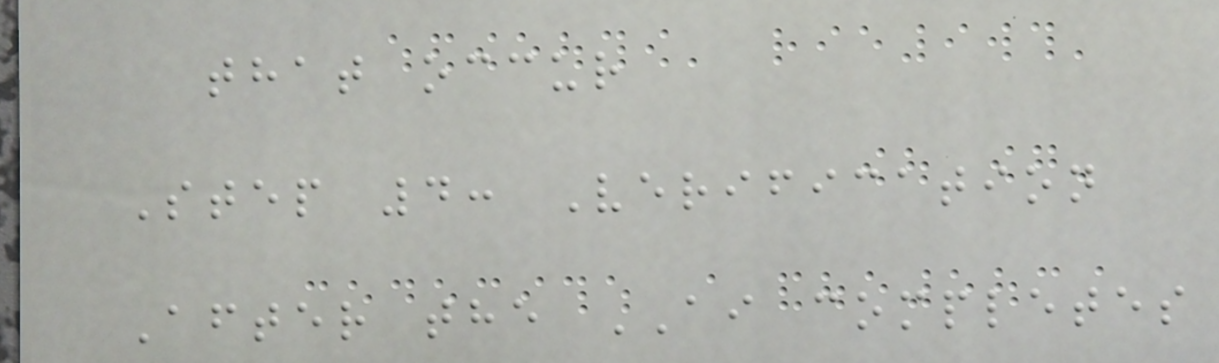that occur
Step 4: Verification
After the AI completes
